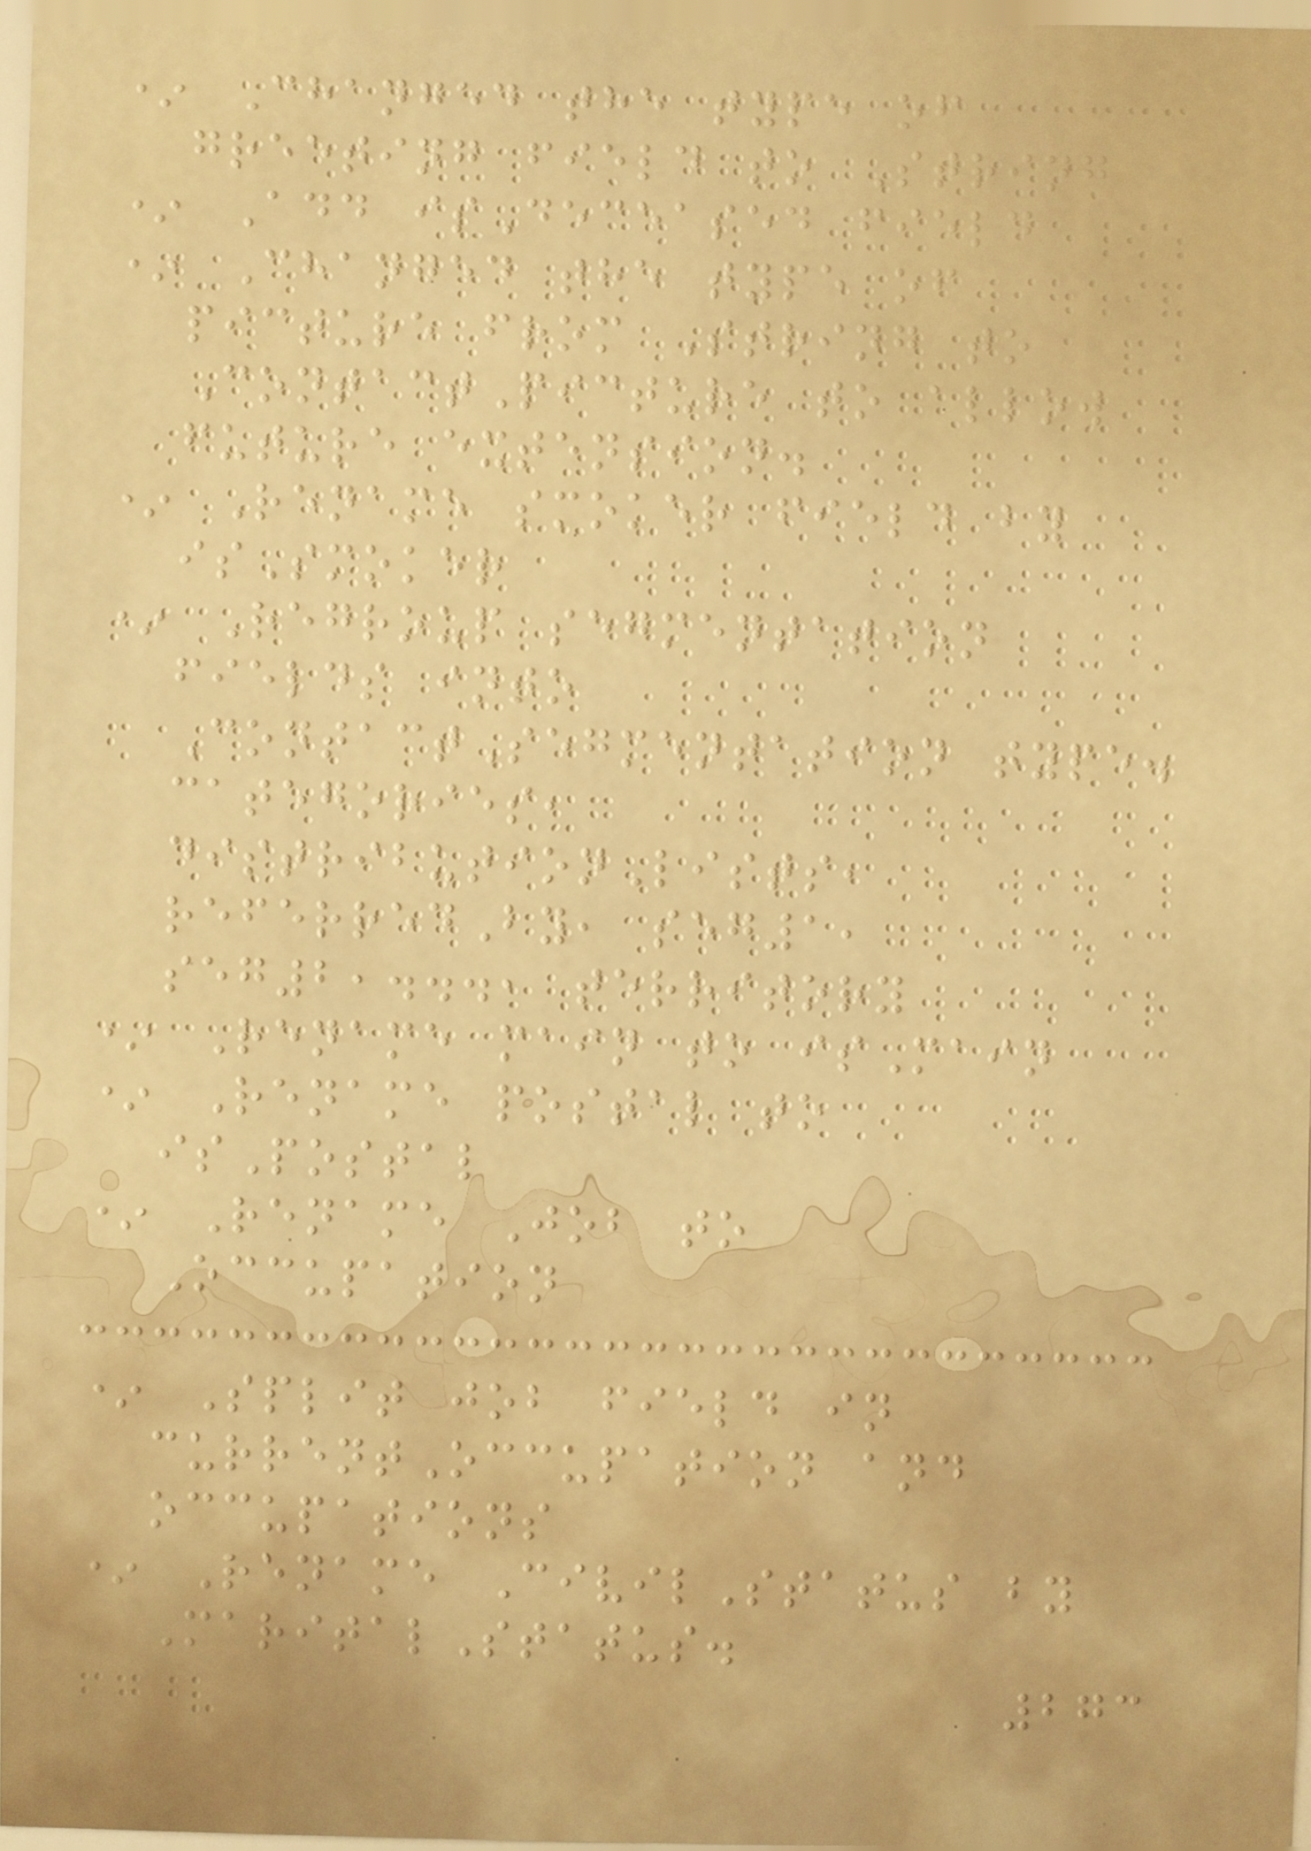* Changed the type of
greeting field to String
* Add isDeceased field
* Changed the type of
picture from String to
ContactPicture to allow
future extension.
* Rename smoker field by
isSmoker
* Regroup segmentation
fields into
ContactSegmentation type.
categories,
distributionLists,
referredBy, seg1,
seg2,..., territory
* Rename main to isMain
* Rename postal to
isPostal
* Rename Job to
Occupation
* Split job field in
currentOccupation and
occupations
* Rename CivilStatus by
MaritalStatus.
273
